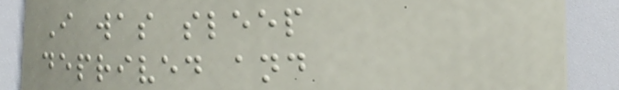I was sleep
deprived and
